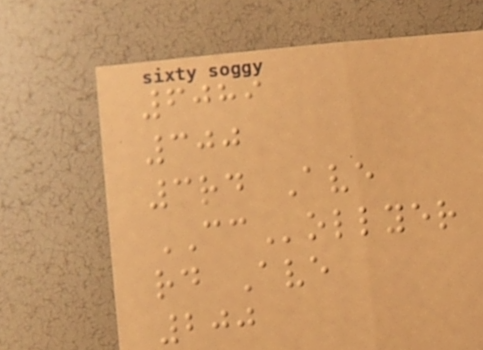6089
300
3rd Ave
CCollyer
rd Ave
200
